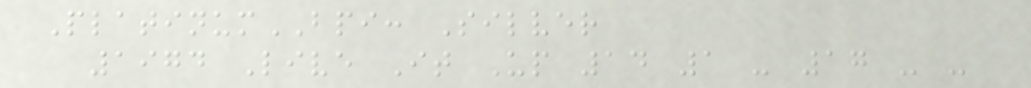PlatinumBPI: Silver
1974 Live It Up 14 1 - 17 - -
